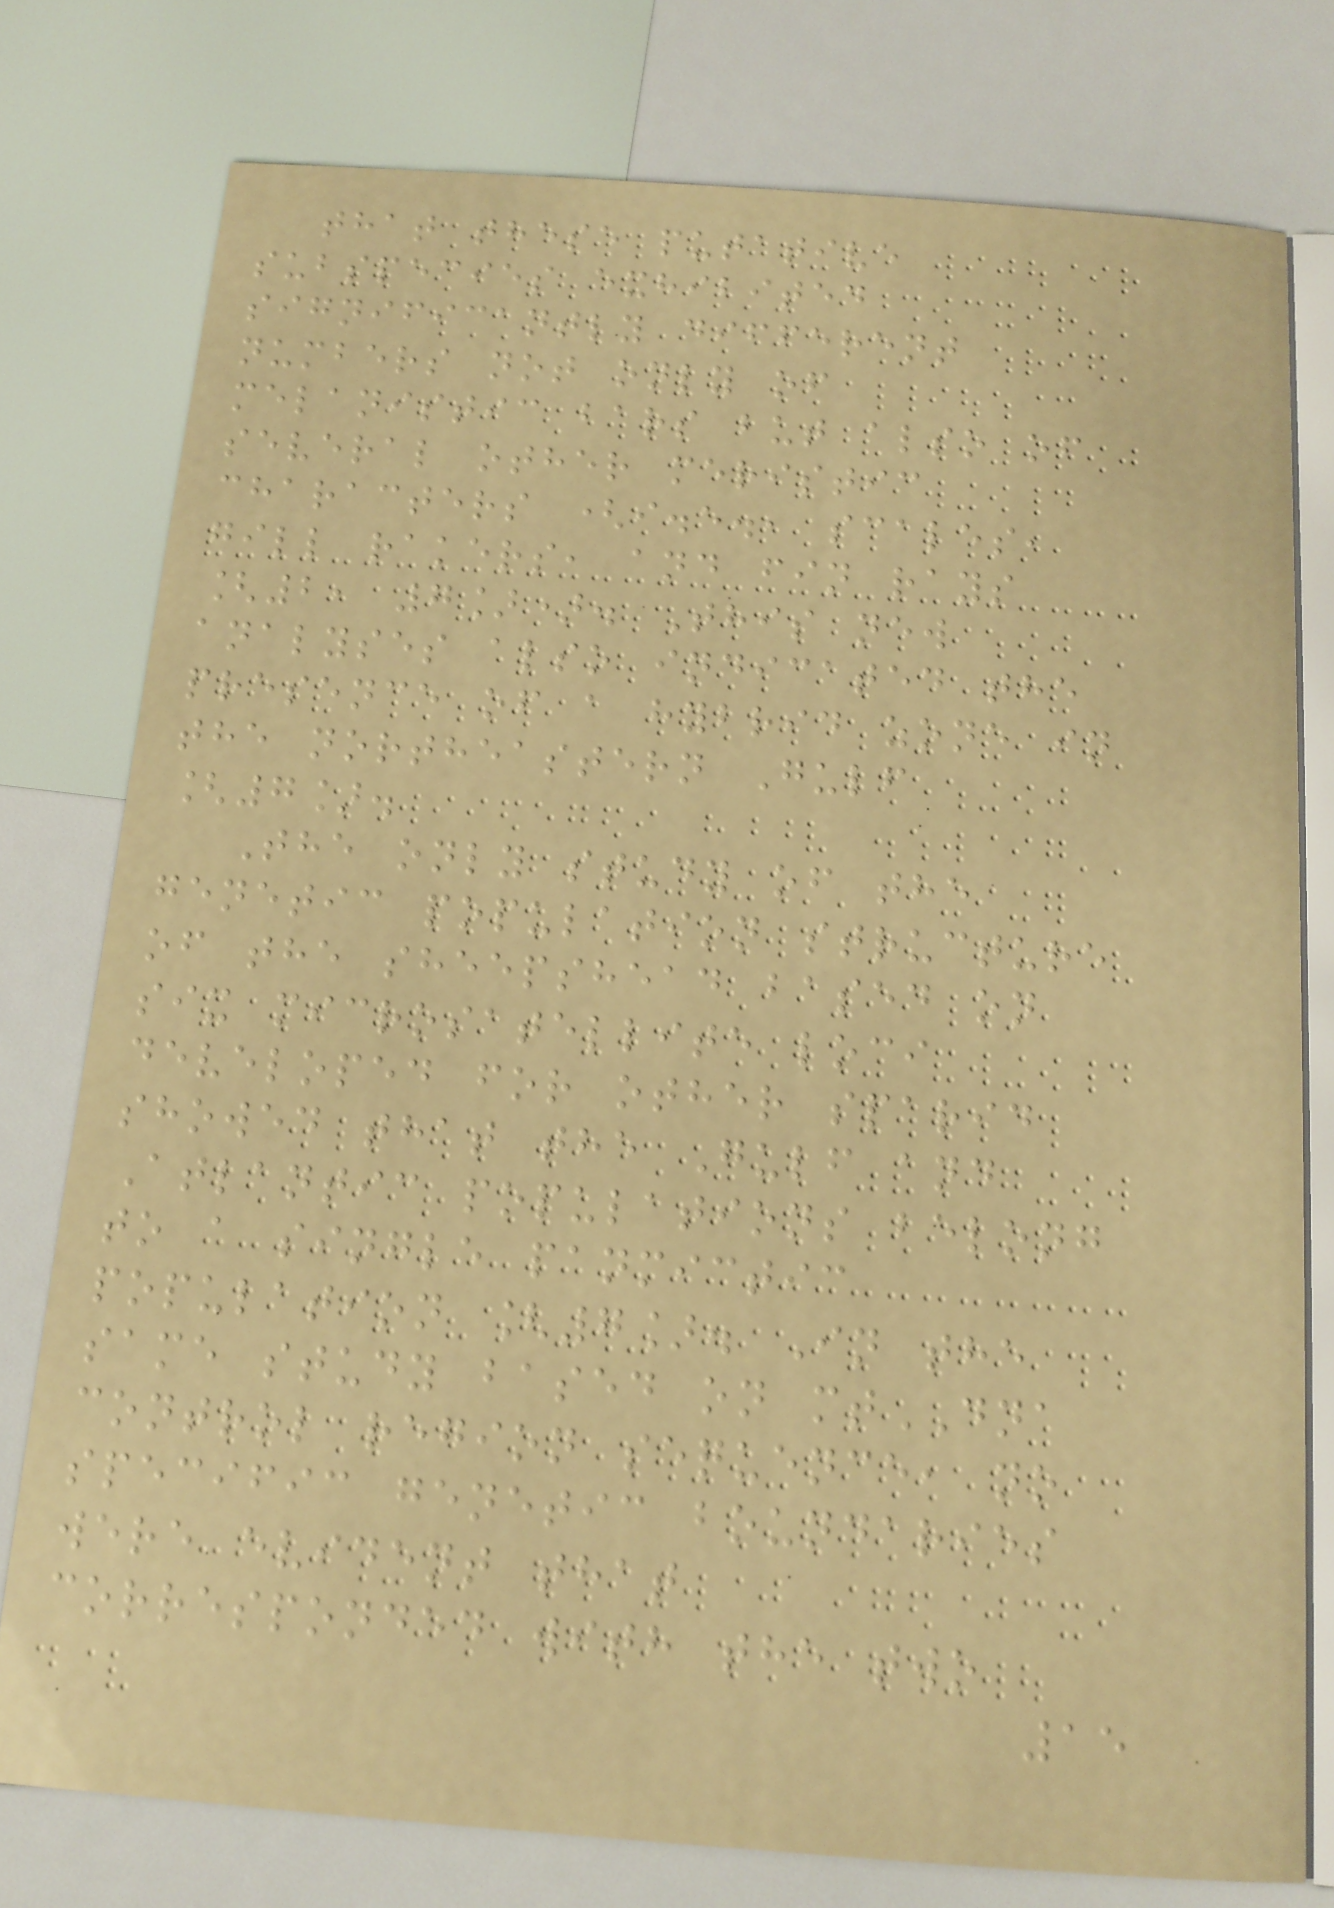that these putative
subspecies exhibited
significantly different
numbers not only of
melanistic bars but also of
several other meristic
characters (i.e., scales,
gill rakers, and fin rays
[2, 7]). This new
analyses also indicated the
presence of a hybrid zone in
the northeastern Gulf
[7].
The only study of the
genetic population structure
of the sheepshead based on
six microsatellite loci
developed for other sparid
showed that the Gulf and
Atlantic populations belong
to a single panmictic
population [7]. In the
same study based on mtDNA
control region sequence, no
specific genetic boundaries
were evident that
corresponded with the two
15
